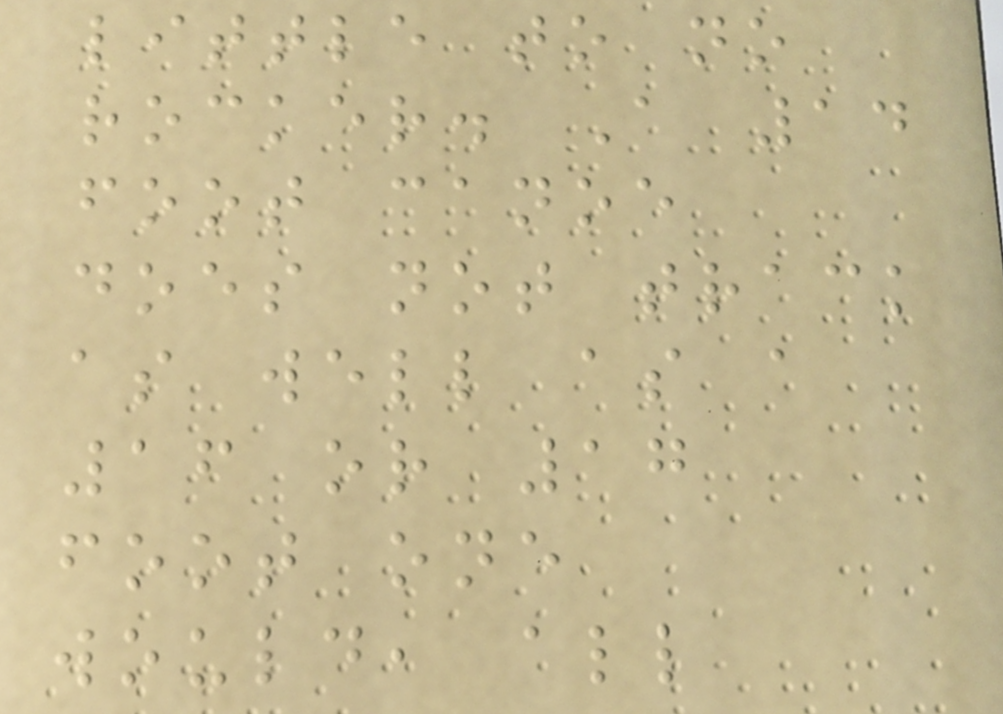little to no
rocker. A 14
foot canoe
does not track
as well as a
16 or 17
foot one
would, all
